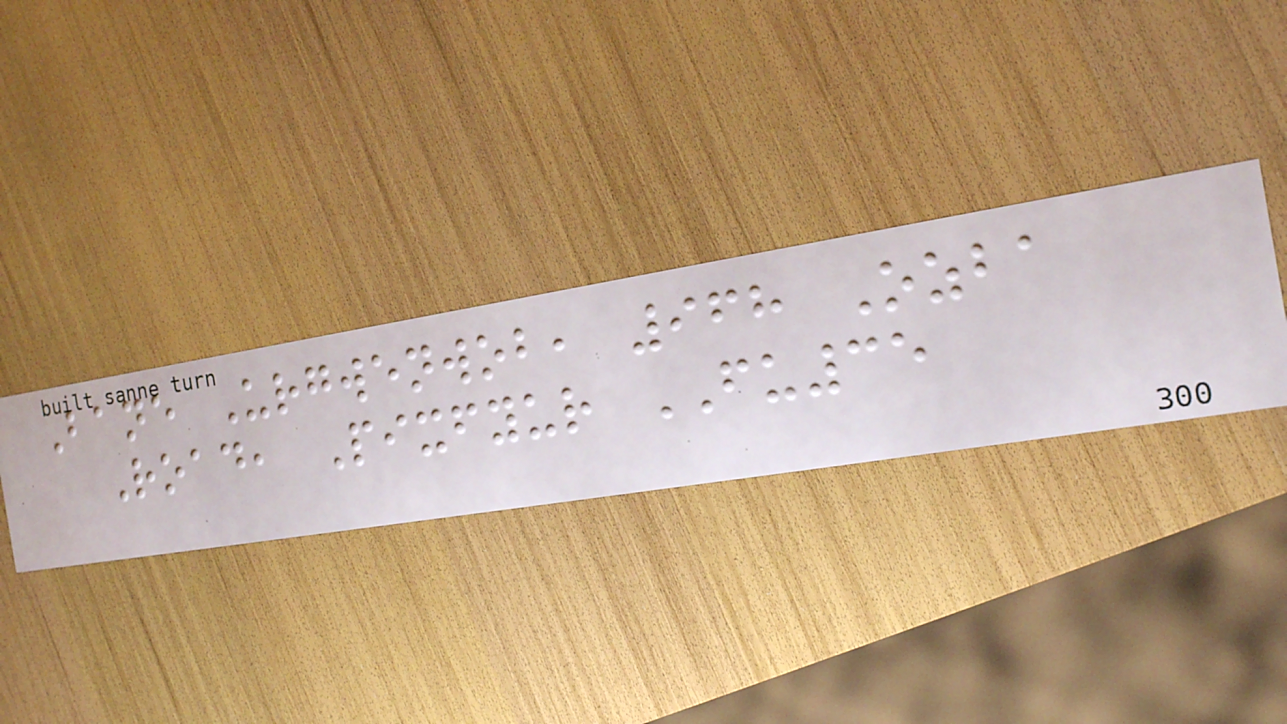Bane Urgwenwob, 968 Ozba
Road, Pixfyur FU35
